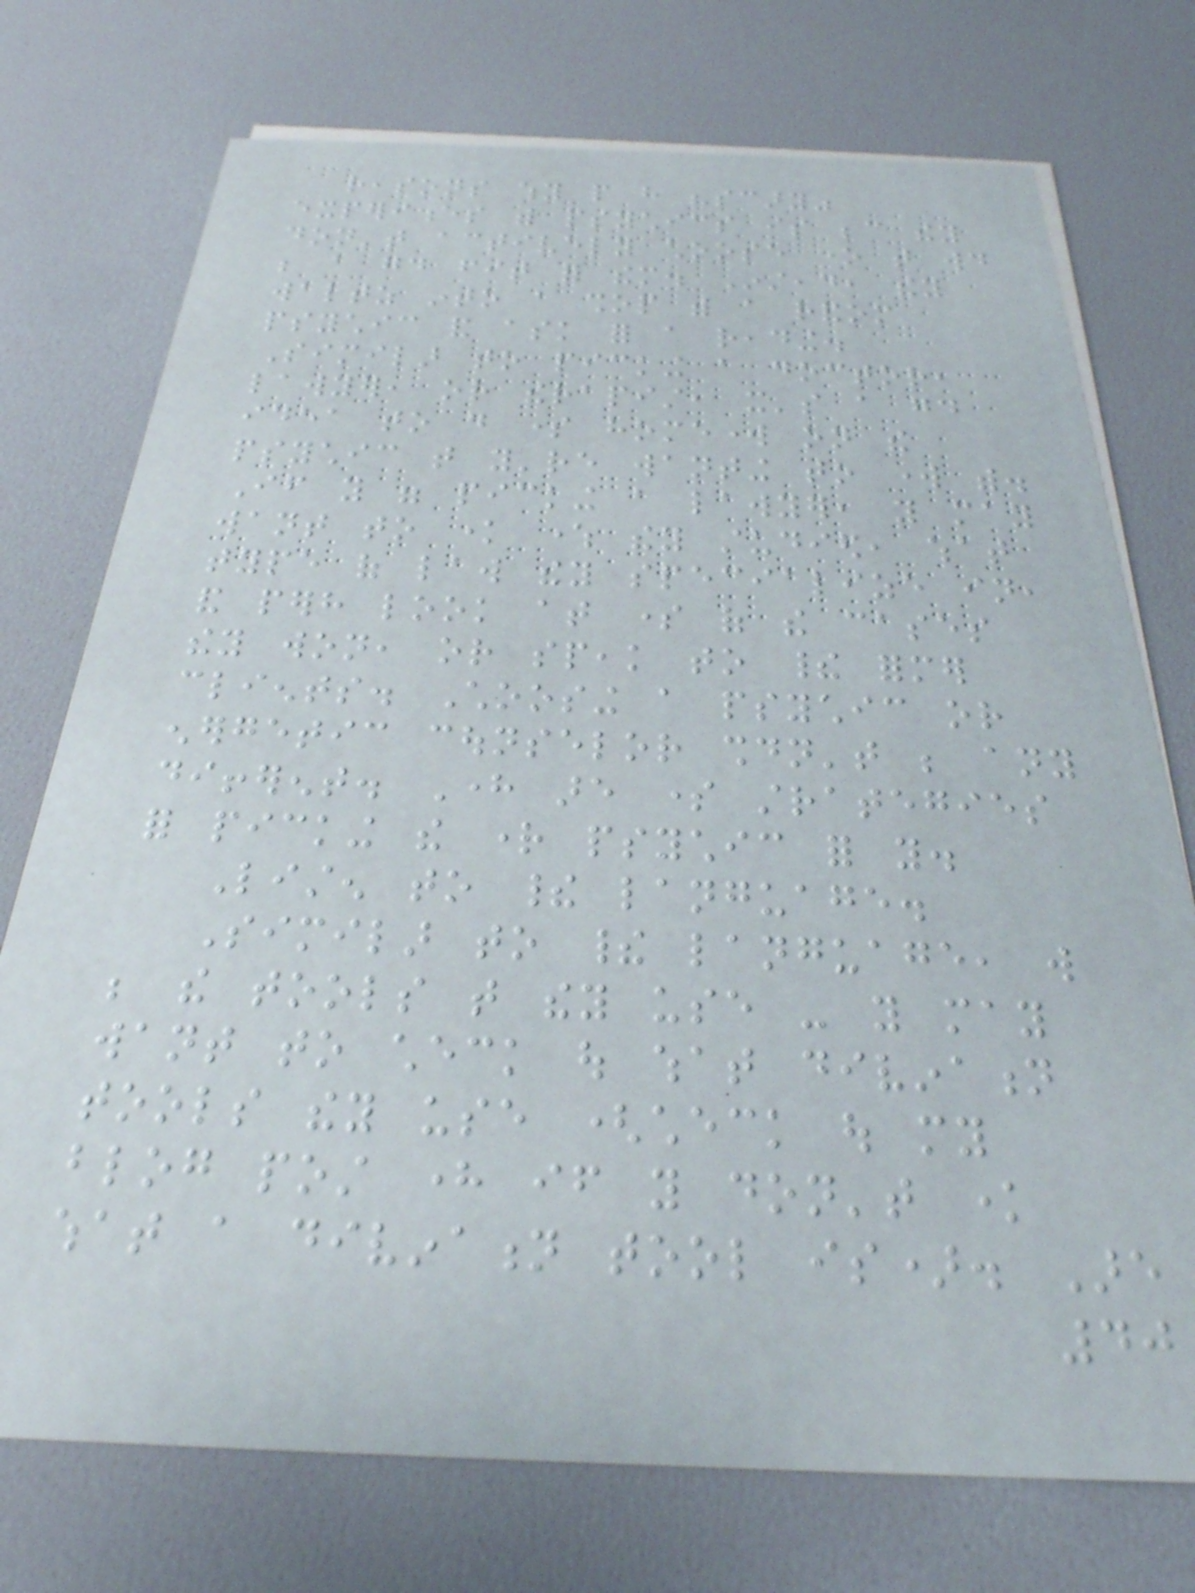reasons why people have "scary"
experiences with psychics is because they
don't actively choose one that would
be a good fit for them. Instead, they
waltz into a shop with a random
psychic and ask for a reading.
Similar to picking a doctor,
lawyer, or therapist, it's a good
idea to do some homework on the
psychic that you're wanting to work with.
If you were picking a lawyer, you may
want to know where they studied, what
type of law they specialize in,
and perhaps look at some of the cases
they won, or speak to their former
clients. Choosing a psychic or
energetic counselor shouldn't be any
different. Here are some strategies
for picking the right psychic for you.
Listen to their language.
Similar to their language, will
be the tools that they use - you may
want to check out what divination
tools they use (check out my
blog post here if you don't know
what a divination tool is). Are
40
